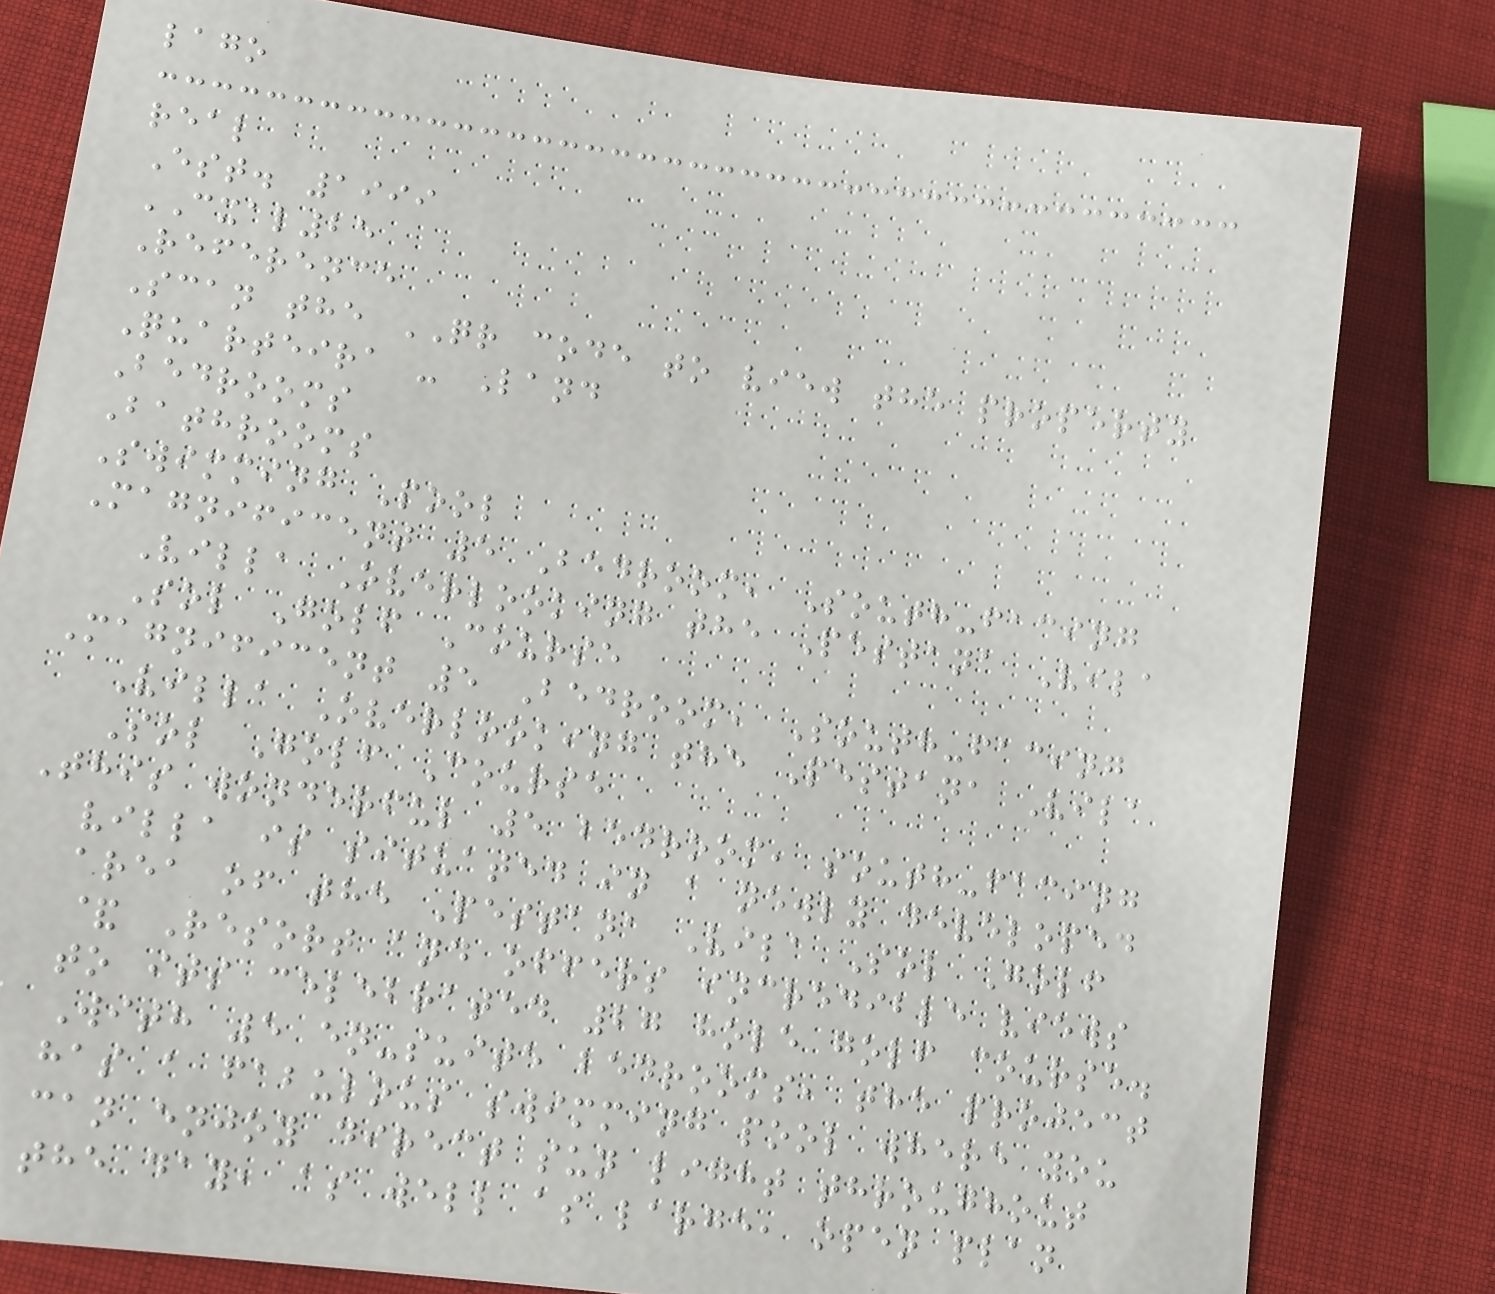lago
real
Est. 1999
CXAL25
Reference
Scan the QR code to view the property
Quarteira - Land
Bedrooms
Bathrooms
Swimming Pool
Magnificent 5 Bedroom, South-facing
Villa Overlooking the Pestana Vila
Sol Golf Course
Magnificent 5 Bedroom, South-facing
Villa Overlooking the Pestana Vila
Sol Golf Course
This wonderful 5 bedroom, south-facing
villa is situated in a newly developed
area of the Pestana Vila Sol Golf
& Resort and offers incredible views
to its celebrated 27 hole golf course.
With 5 en-suite bedrooms, the project
has a fabulous swimming pool where you
can enjoy direct sun light throughout
the day, as well as large, open plan
